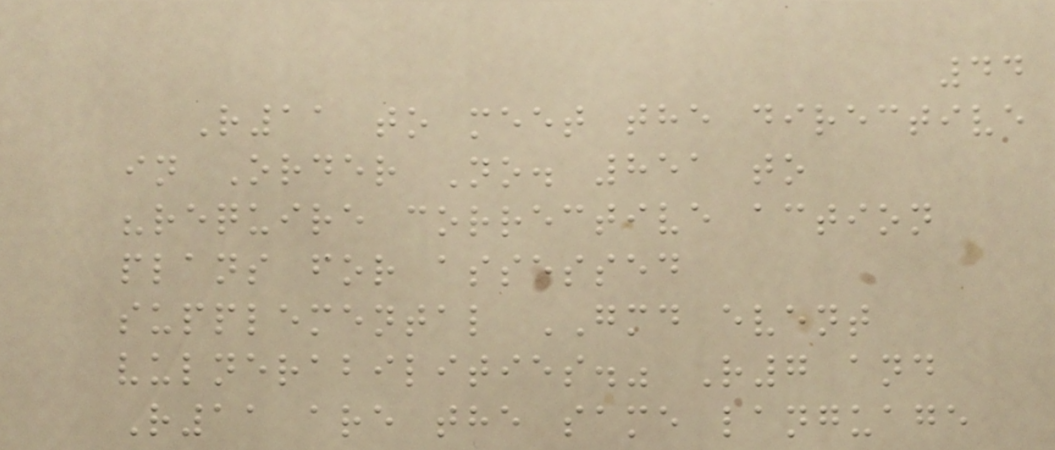44
R11 to meet the directive
in Order No. 851 to
"require corrective action
plans for assessed
supplemental GMD event
vulnerabilities." R7 and
R11 are the same language
